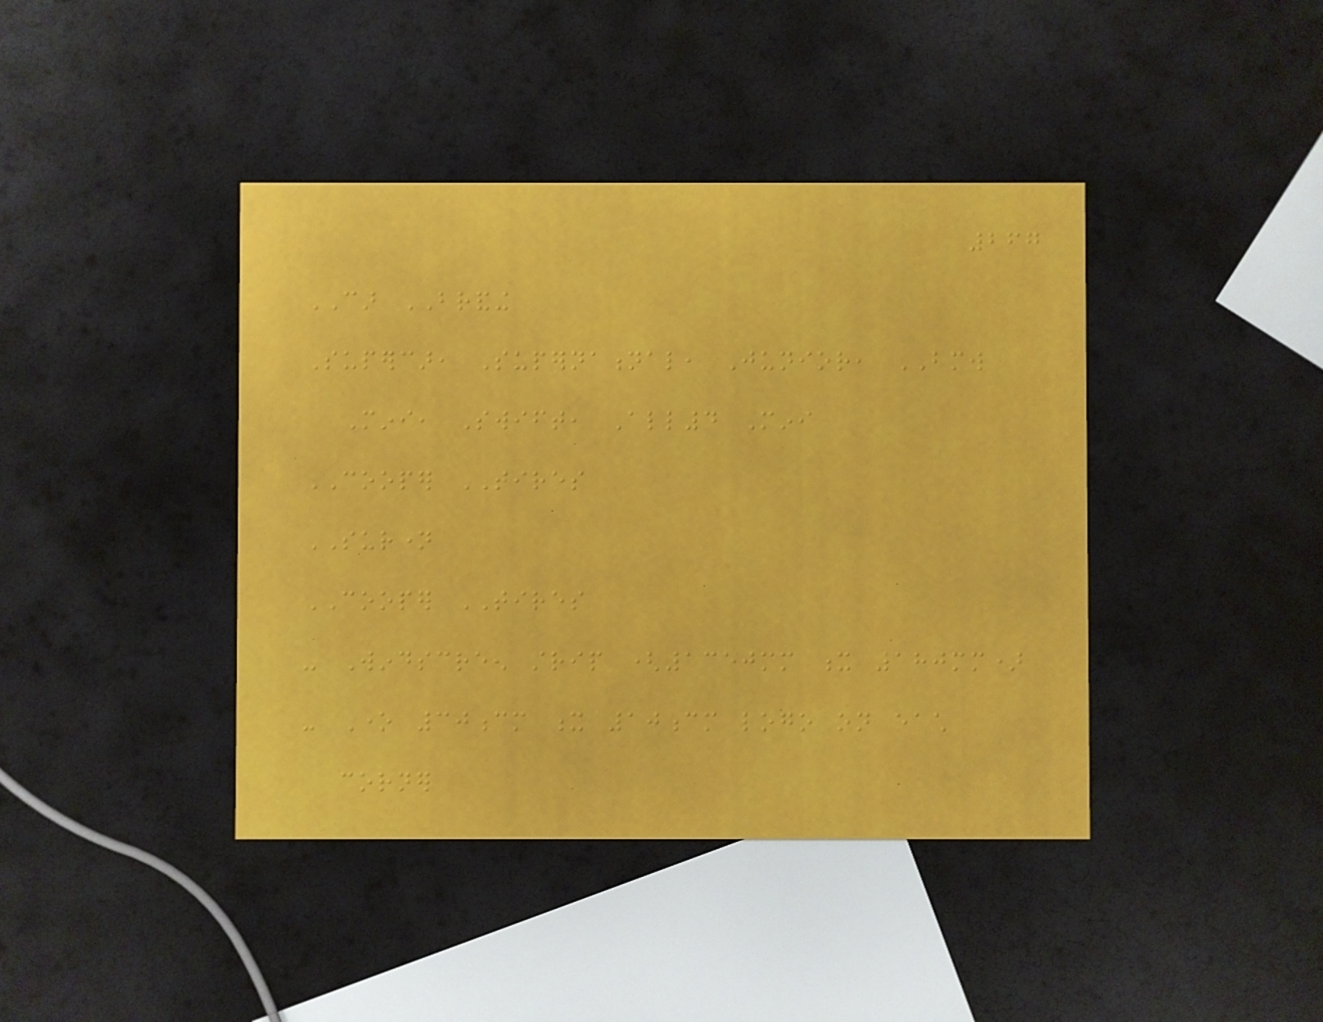267
CAR BRANDING
Supercar, Supernational, Junior, BMW
Mini, Swift, All4 Mini
COOPER TIRES
SURNAME
COOPER TIRES
- Windscreen strip (1350mm x 180mm)
- One 30cm x 10cm logo on each
corner
